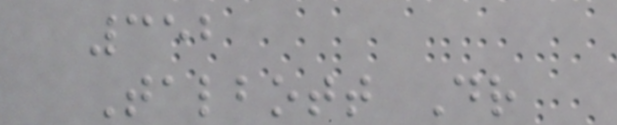352
Talbott Dr
